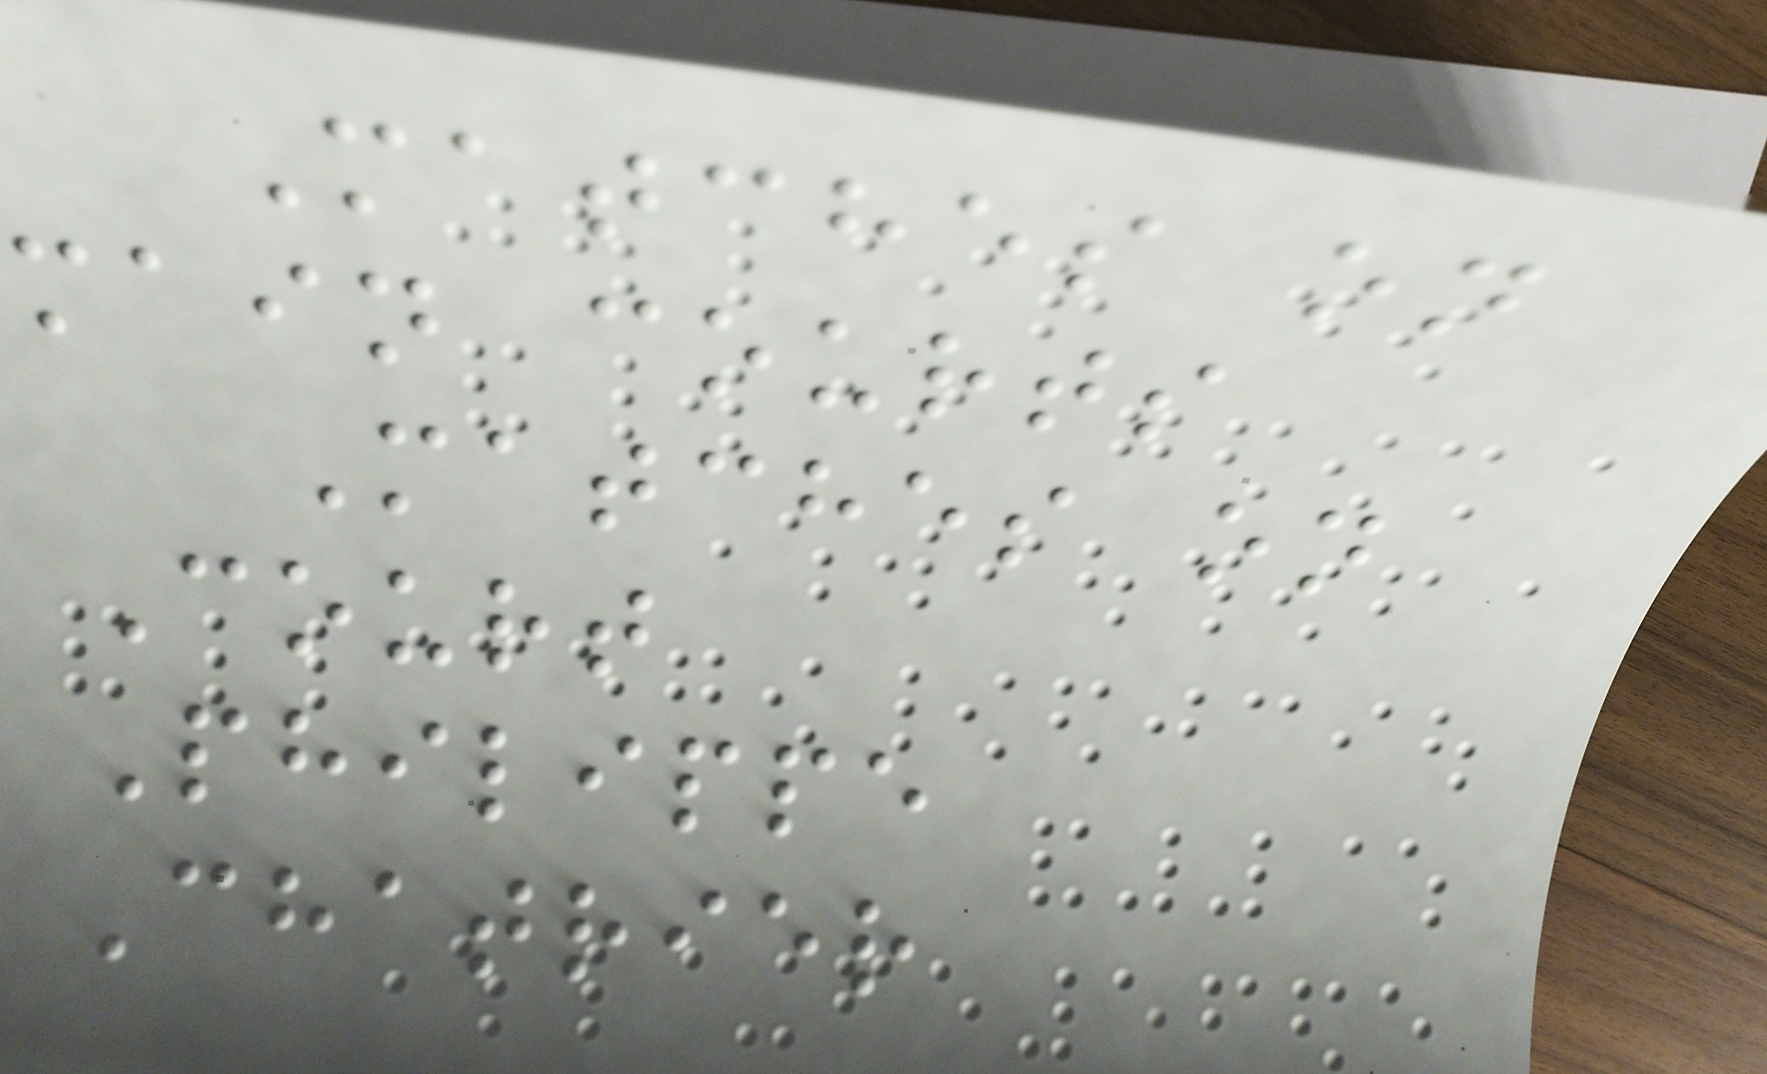Matches on
main courts
Matches on
Court
Philippe
Chatrier
